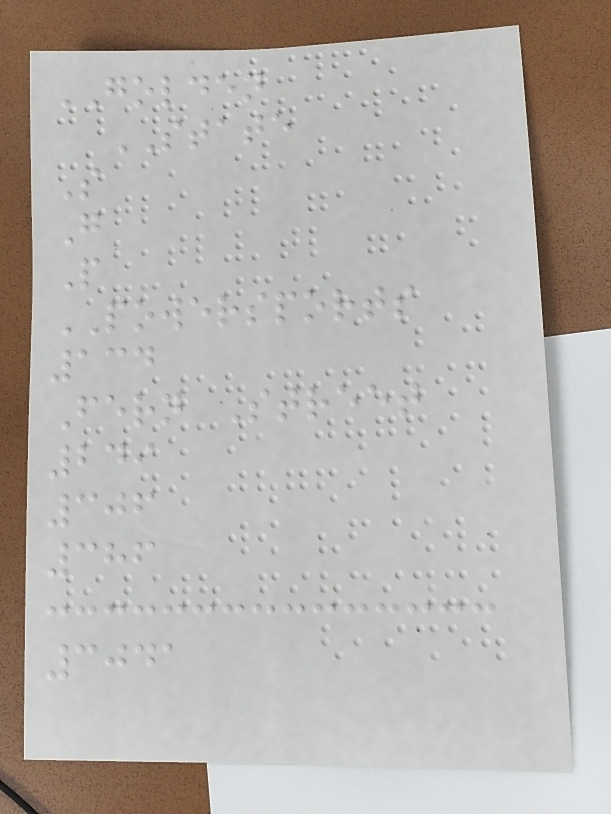GOLDEN
STATE
S
G
P
POWERSPORTS
134
Fern Street
249
306
386
3041
